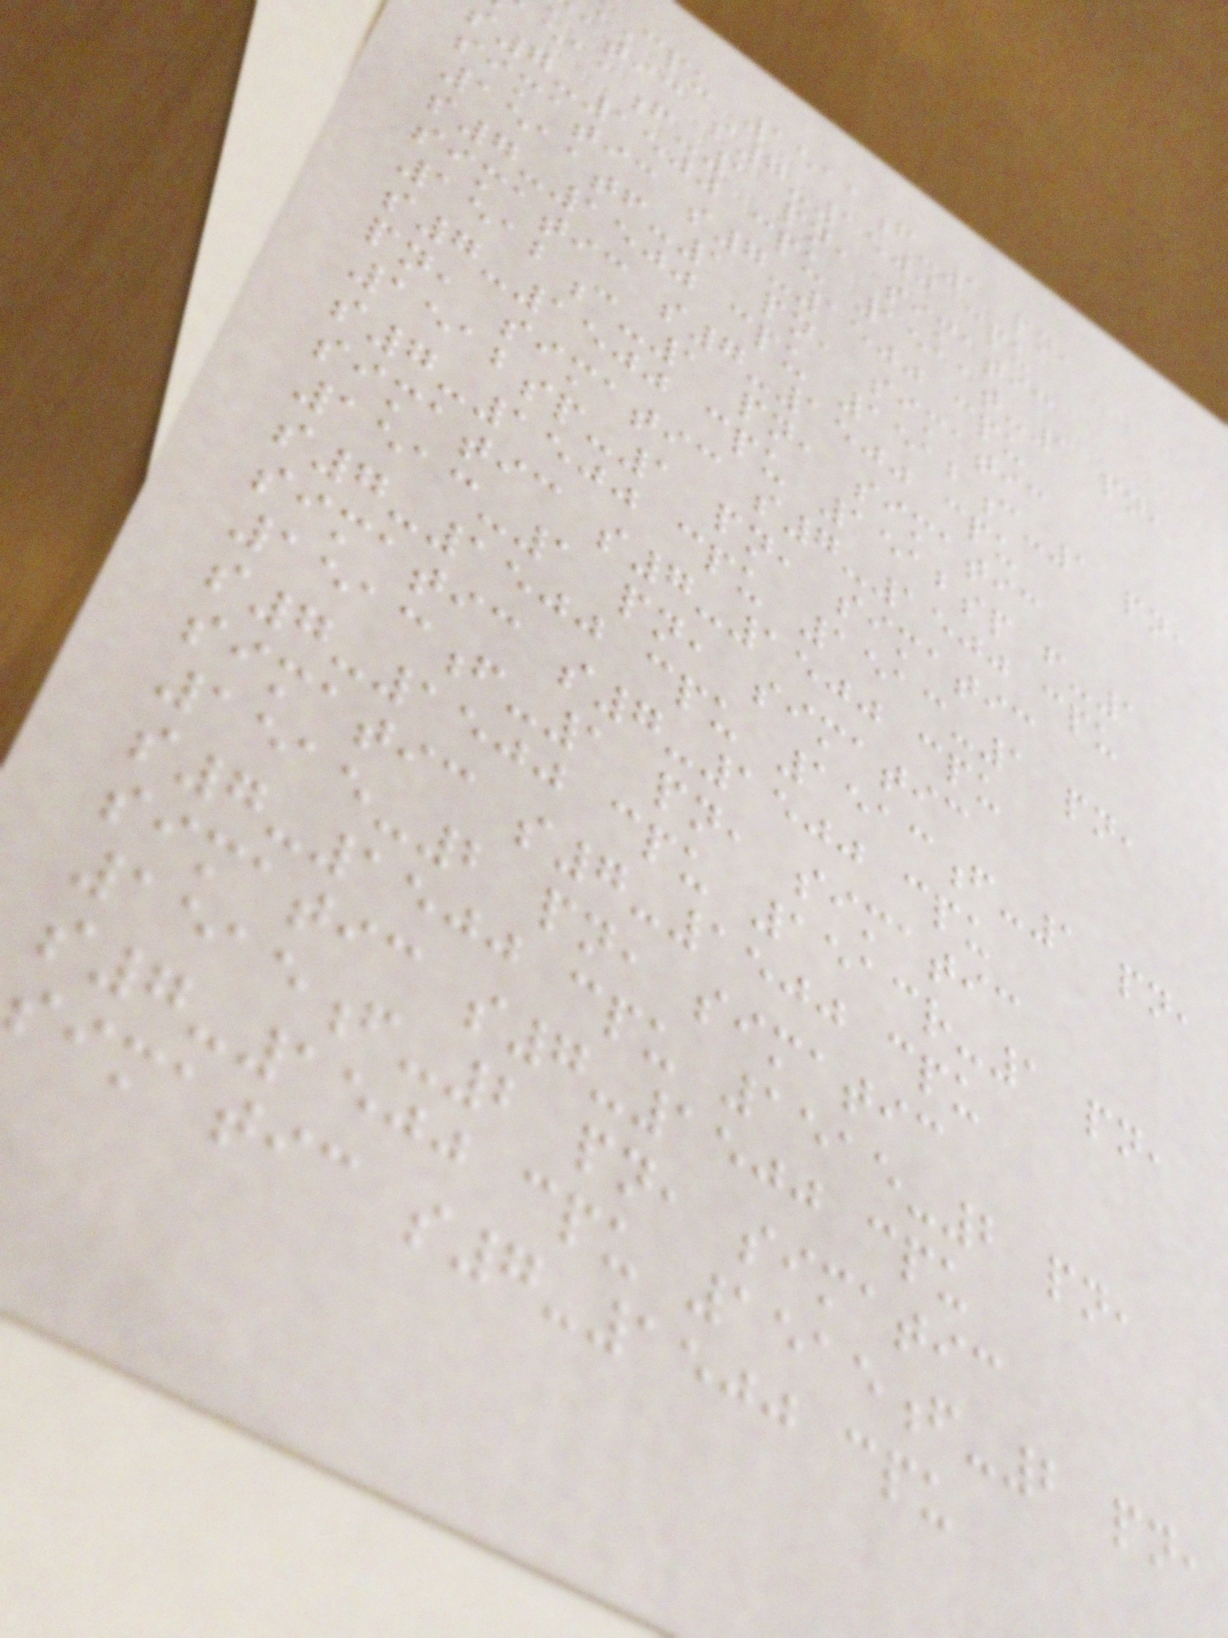cpu 1511f-1 pn,
atic s7-1500 cpu
f-1 pn, simatic
s7-1500 cpu 1511t-1 pn,
simatic s7-1500 cpu
1511tf-1 pn, simatic
s7-1500 cpu 1512c-1 pn,
simatic s7-1500 cpu
1512c-1 pn, simatic
s7-1500 cpu 1512sp f-1
pn, simatic s7-1500 cpu
1512sp-1 pn, simatic
s7-1500 cpu 1513-1 pn,
simatic s7-1500 cpu
1513-1 pn, simatic
s7-1500 cpu 1513f-1 pn,
simatic s7-1500 cpu
1513f-1 pn, simatic
s7-1500 cpu 1513r-1 pn,
simatic s7-1500 cpu
1515-2 pn, simatic
s7-1500 cpu 1515-2 pn,
simatic s7-1500 cpu
1515f-2 pn, simatic
s7-1500 cpu 1515f-2 pn,
simatic s7-1500 cpu
